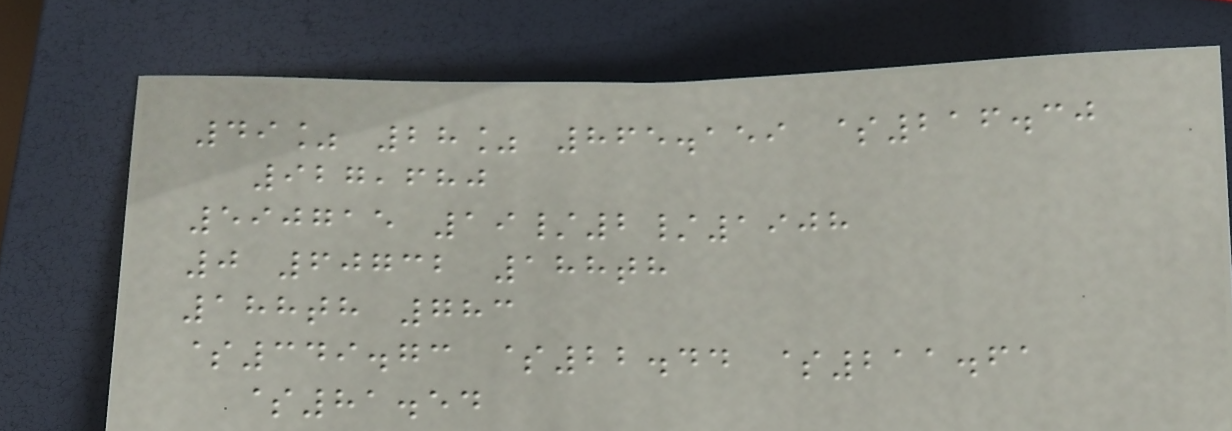49% 28% 865.159 $216.30
927,680
590715 19/2/1908
0 60732 188th
188th 783
$349.73 $22.44 $211.61
$81.54
